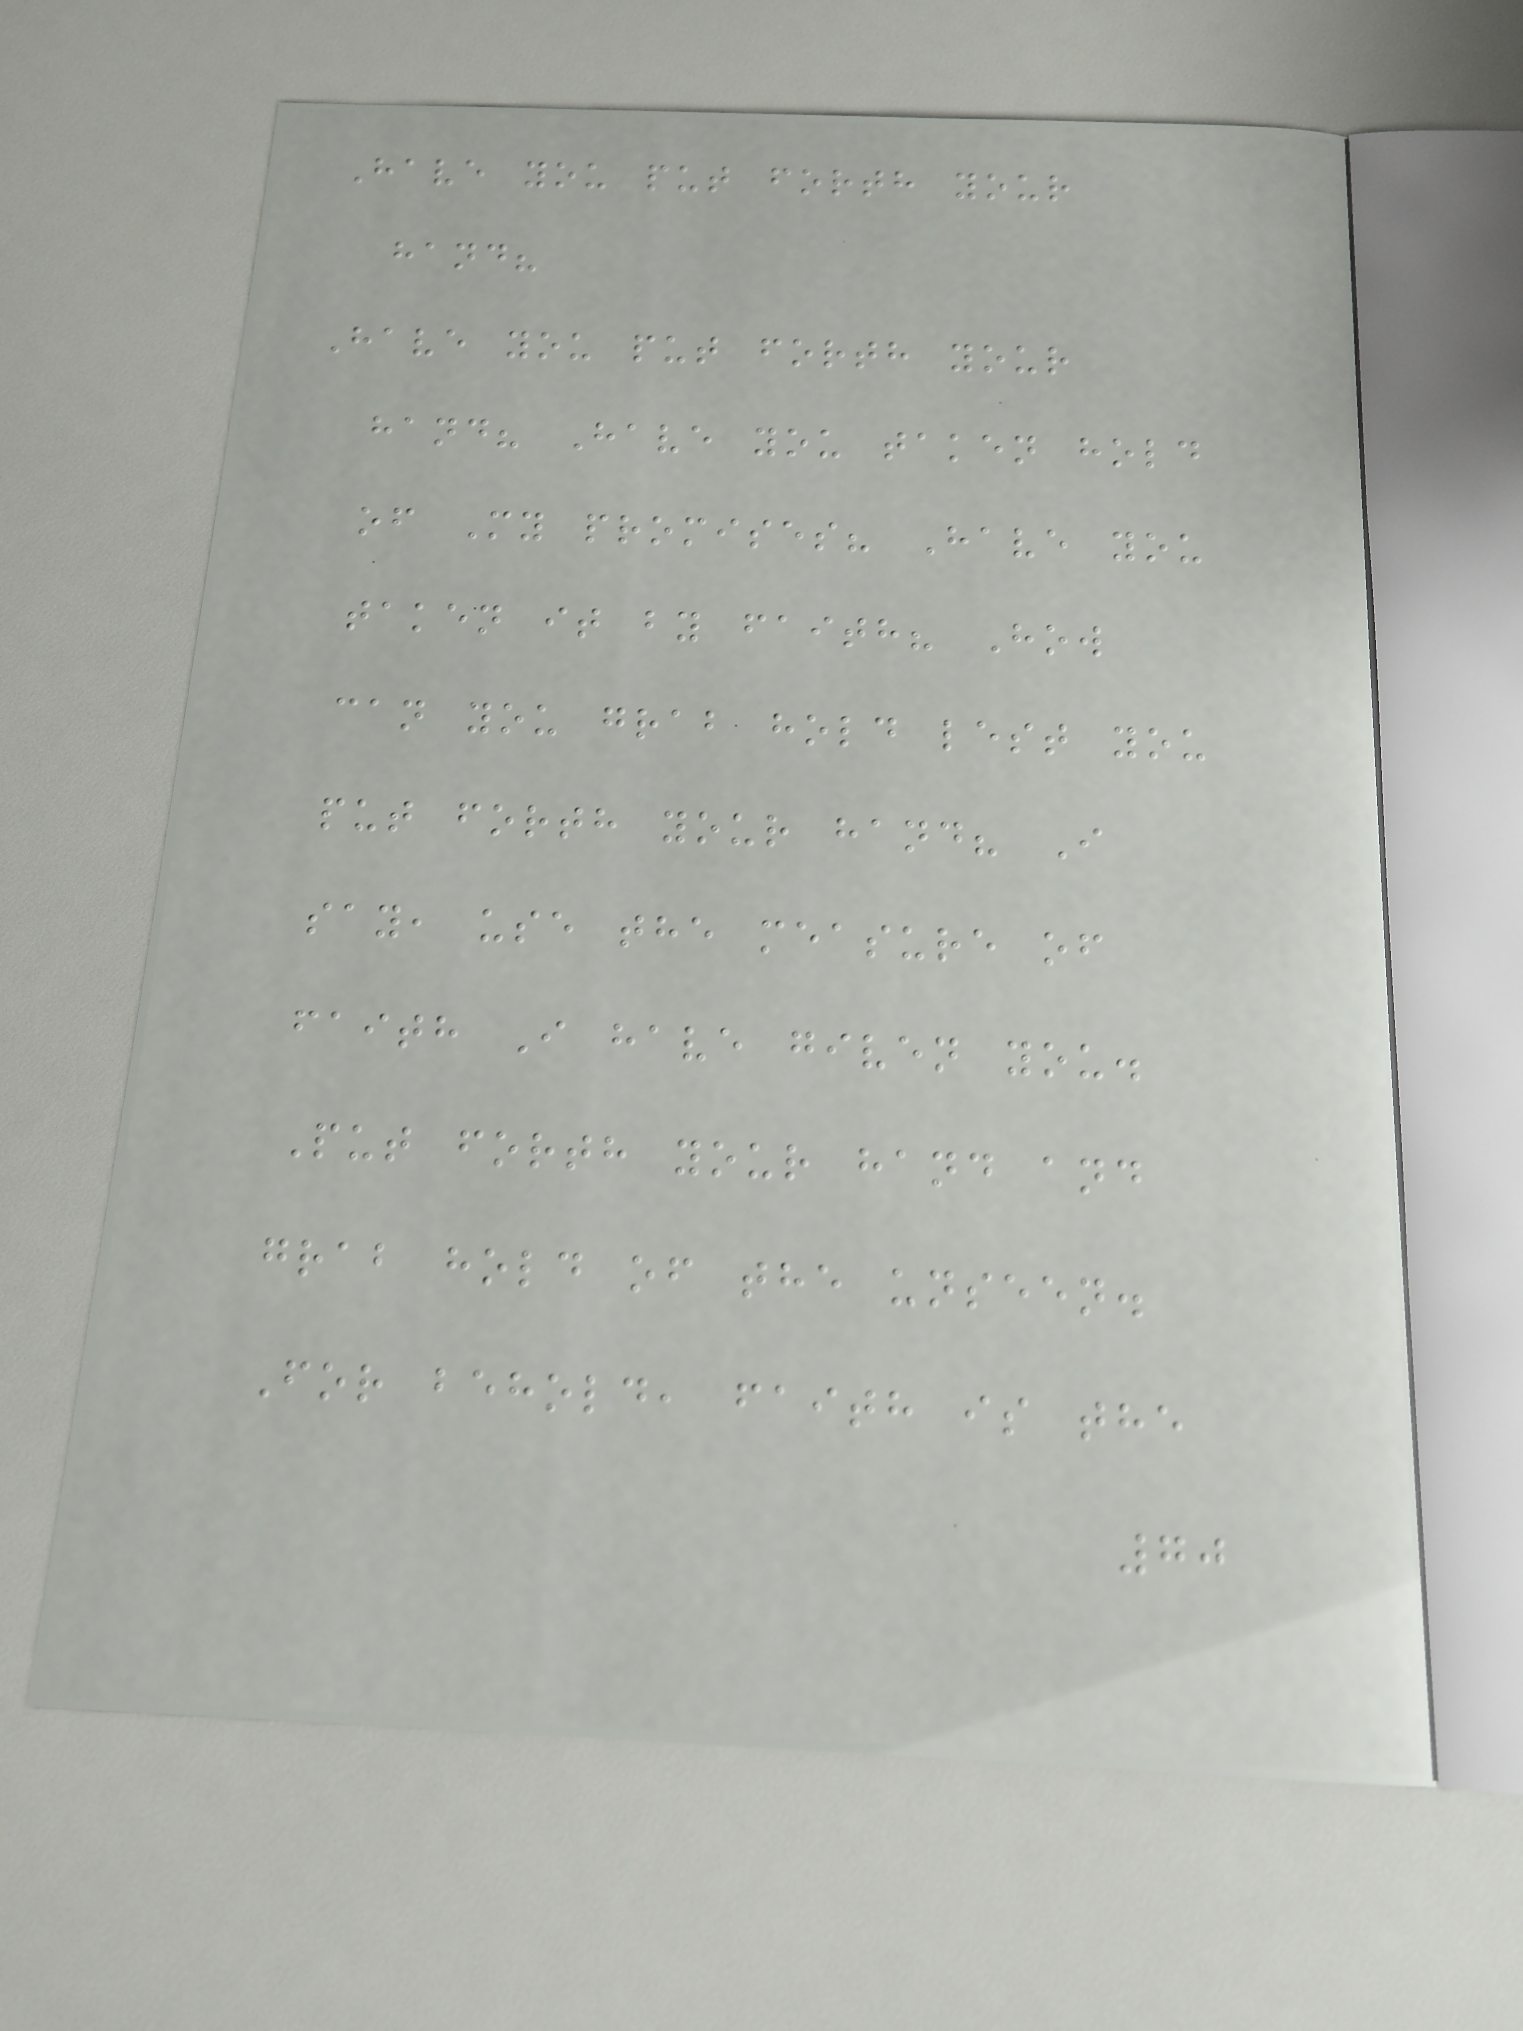Have you put forth your
hand?
Have you put forth your
hand? Have you taken hold
of My promises? Have you
taken it by faith? How
can you grab hold lest you
put forth your hand? I
say, use the measure of
faith I have given you.
Put forth your hand and
grab hold of the unseen.
For behold, faith is the
70
